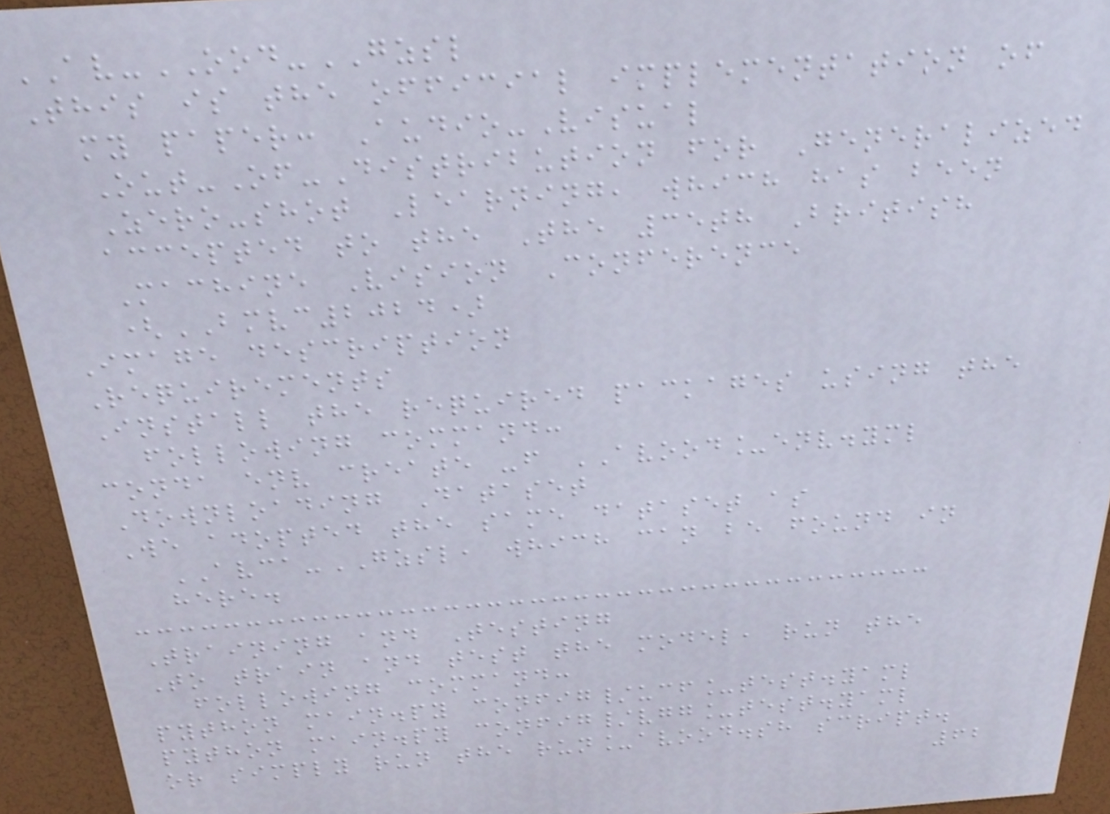AV-OOD-GZSL
This is the official implementation of
my paper: Audio-Visual
Out-Of-Distribution for Generalized
Zero-shot Learning, which has been
accepted to the The 35th British
Machine Vision Conference
(BMVC2024)
Image description
Requirements
Install the required packages using the
following command:
conda env create -f AVOOD_env.yml
Downloading Dataset
We adopted the same dataset as
AVCA-GZSL, which can be found in
here.
Training and Testing
To train and test the model, run the
following command:
python main.py config/ucf_test.yaml
python main.py config/vgg_test.yaml
or simply run the run_avood.sh script.
62
